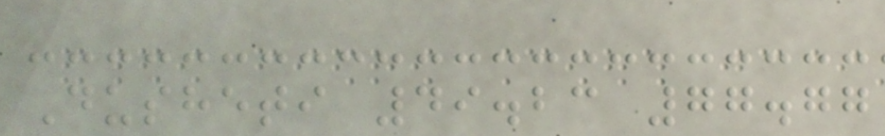Dusheti 49.23 77.77
